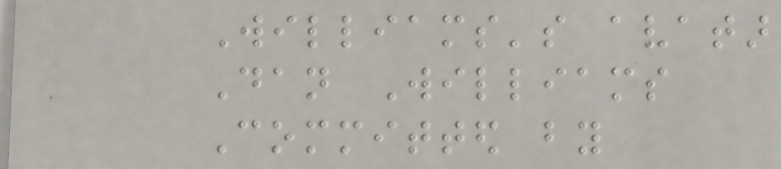Williams's avatar
Dan Williams
Committed by
